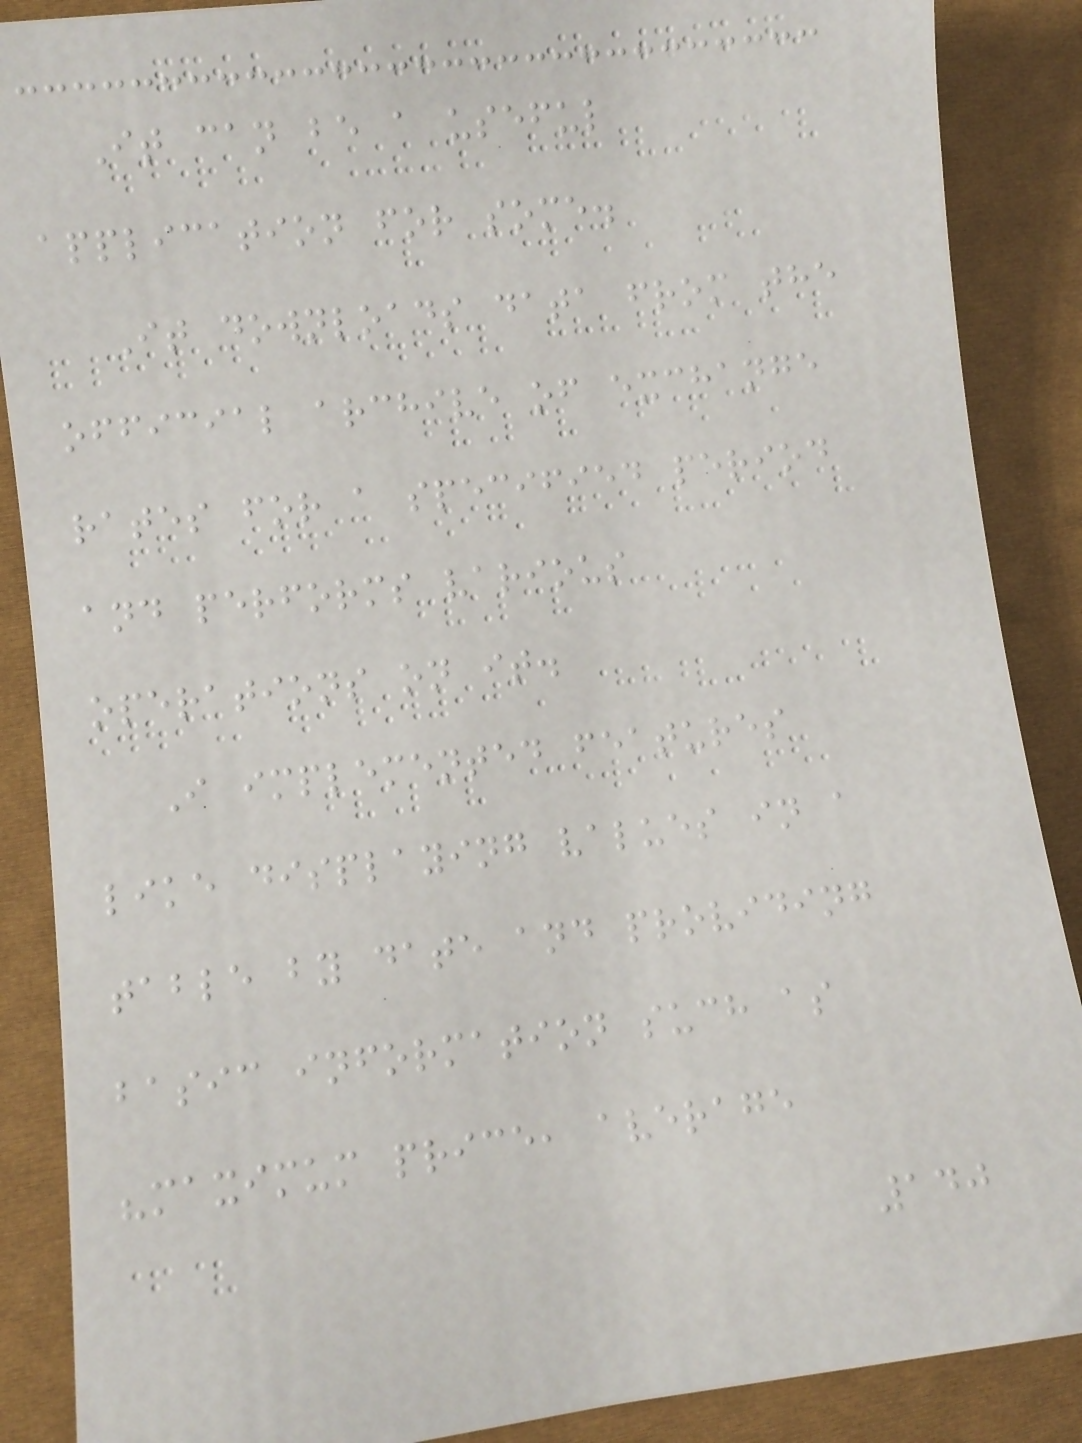It can be a useful
application for some.
It downloads data from the
official archive of exchange
rates for a specified period
and performs various
operations on it.
I implemented features
like displaying values in a
table by date and providing
basic information such as
"maximum price, average
140
